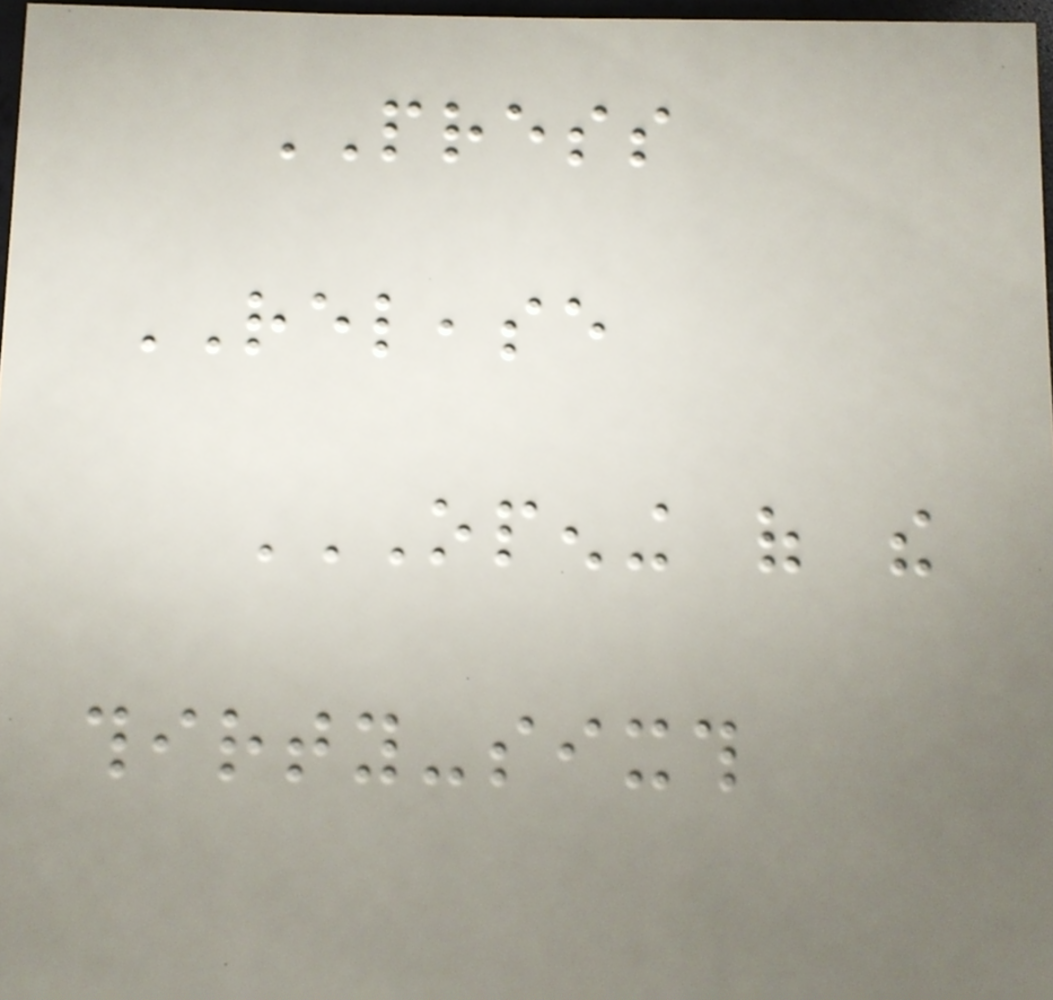PRESS
RELEASE
OPENING OF THE
THIRTY-SIXTH
